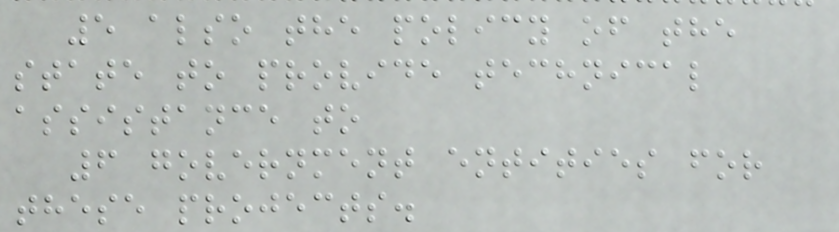5 also the policy of the
state to provide technical
assistance to
6 government entities for
these projects.
